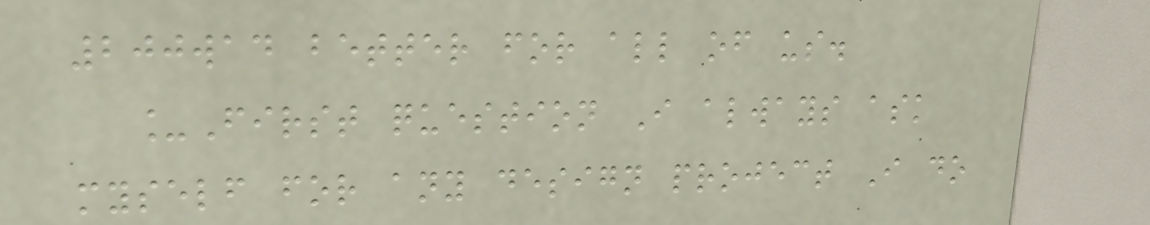200wad better for all of us.
_First question I always ask
myself for any design project I do
